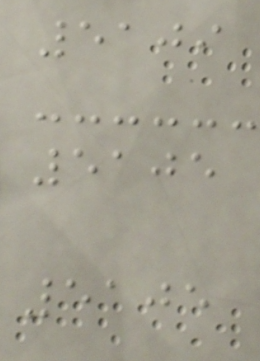5109
5105
5105
